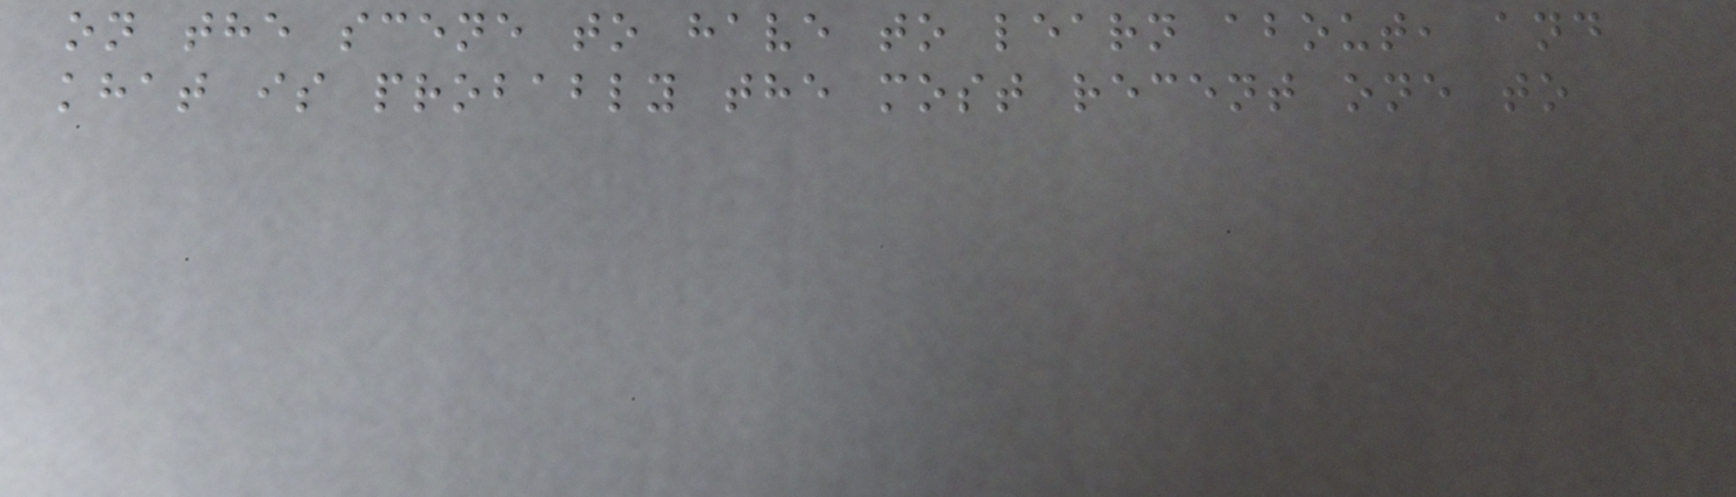on the scene to have to learn about, and
khat is probably the most recent one to
